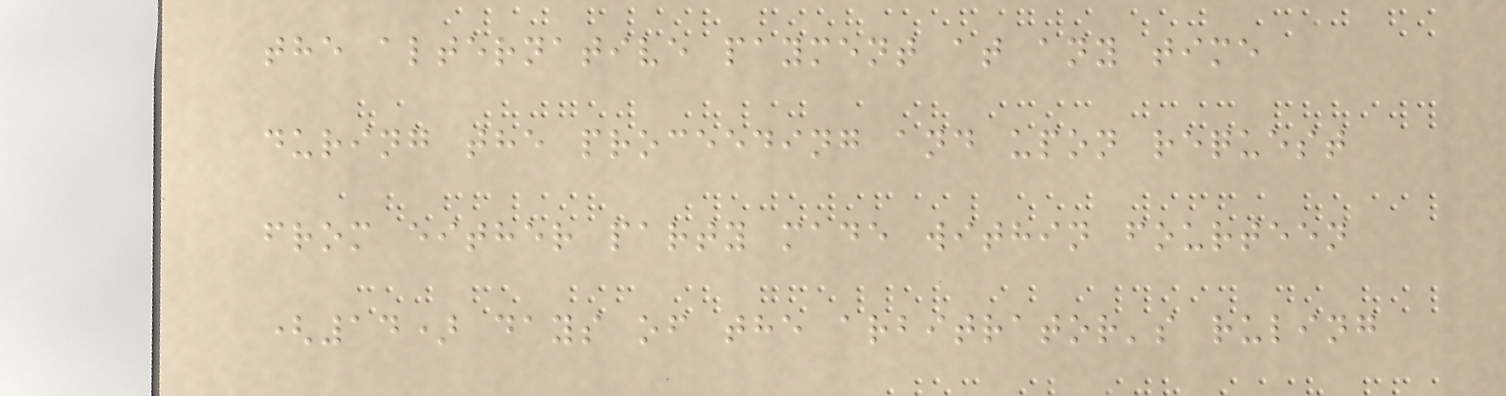the alternative payment at any time
during the proceeding and upon request
from either party made within fourteen
(14) days of the arbitrator's ruling
